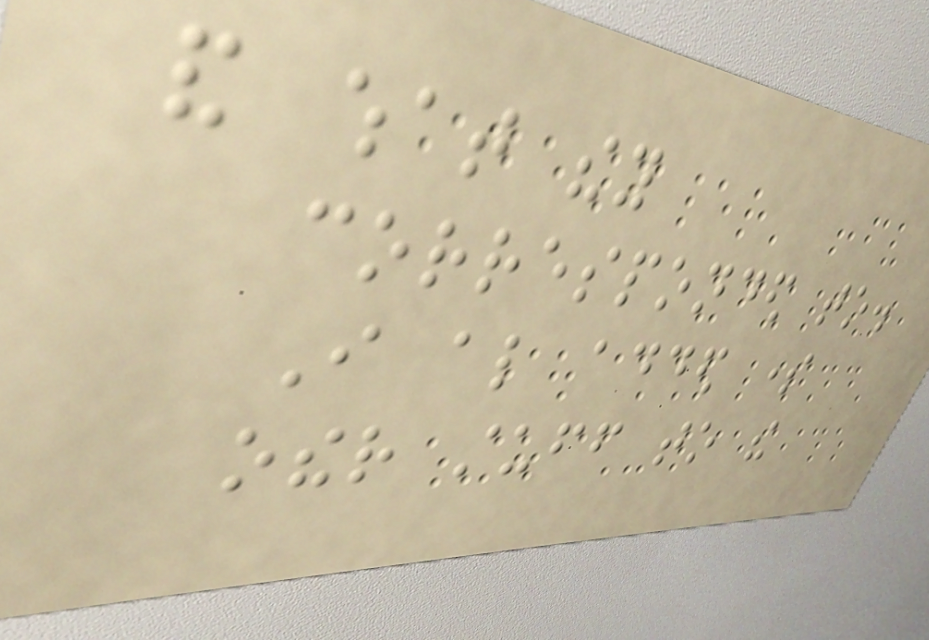and what they
corresponded to.
I also added some
other stuff to the
